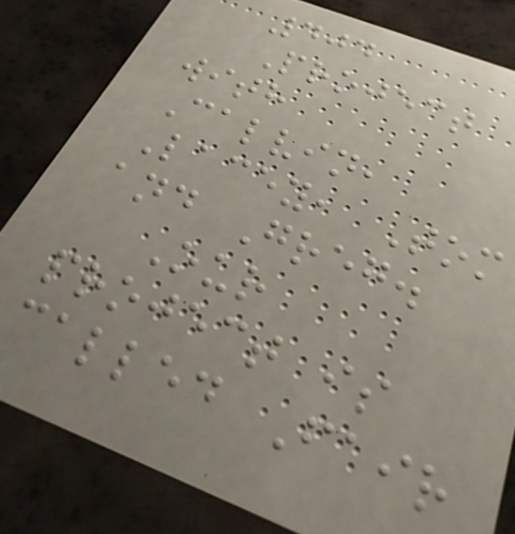404
Project
with
Calvin,
Lacey, Tom
and Greg.
Our
project is
called Fair
